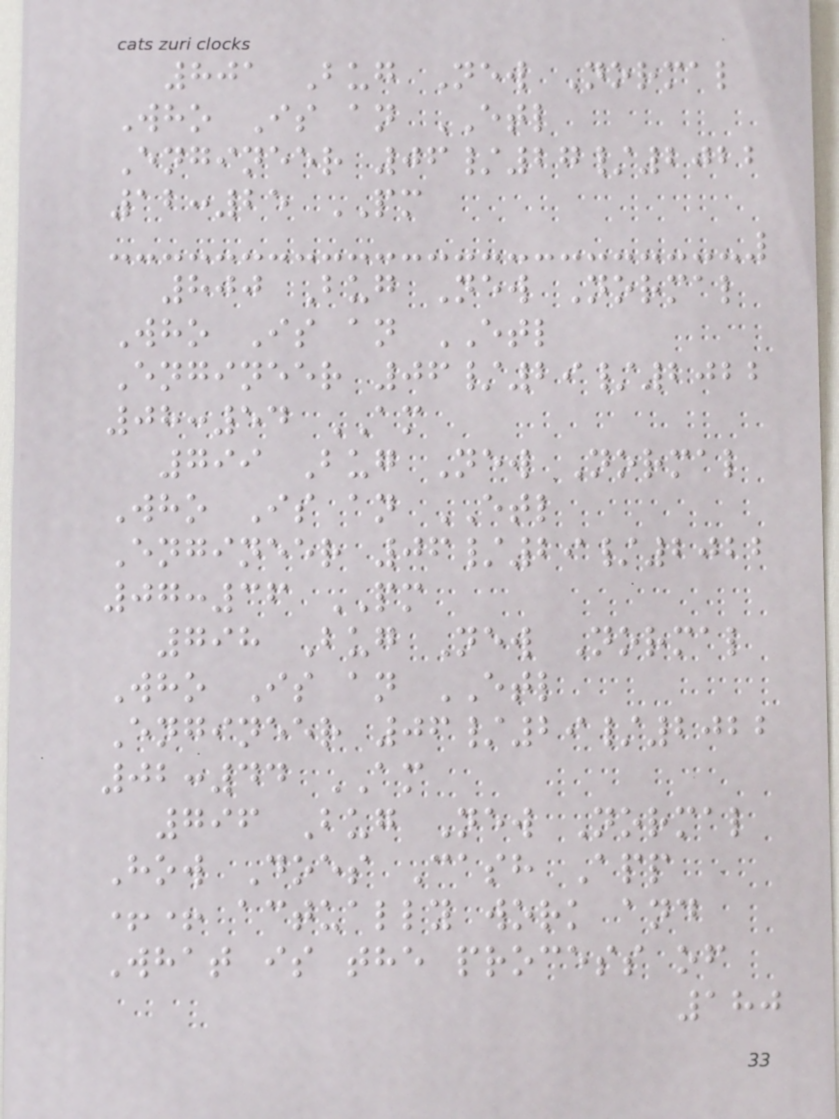801 Bug New Normal
Who Is an ETL
Engineer 06/27/2022
12:25 PM
800 Bug New Normal
Who Is an ETL
Engineer 06/29/2022
08:54 AM
799 Bug New Normal
Who Is an ETL
Engineer 06/29/2022
07:36 PM
798 Bug New Normal
Who Is an ETL
Engineer 06/29/2022
02:44 AM
796 Bug New Normal
How Does Cash App
++ actually work and
What is the process of
180
